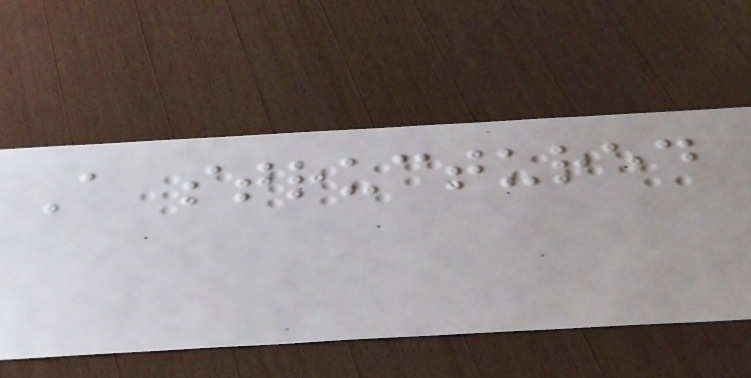A structured
